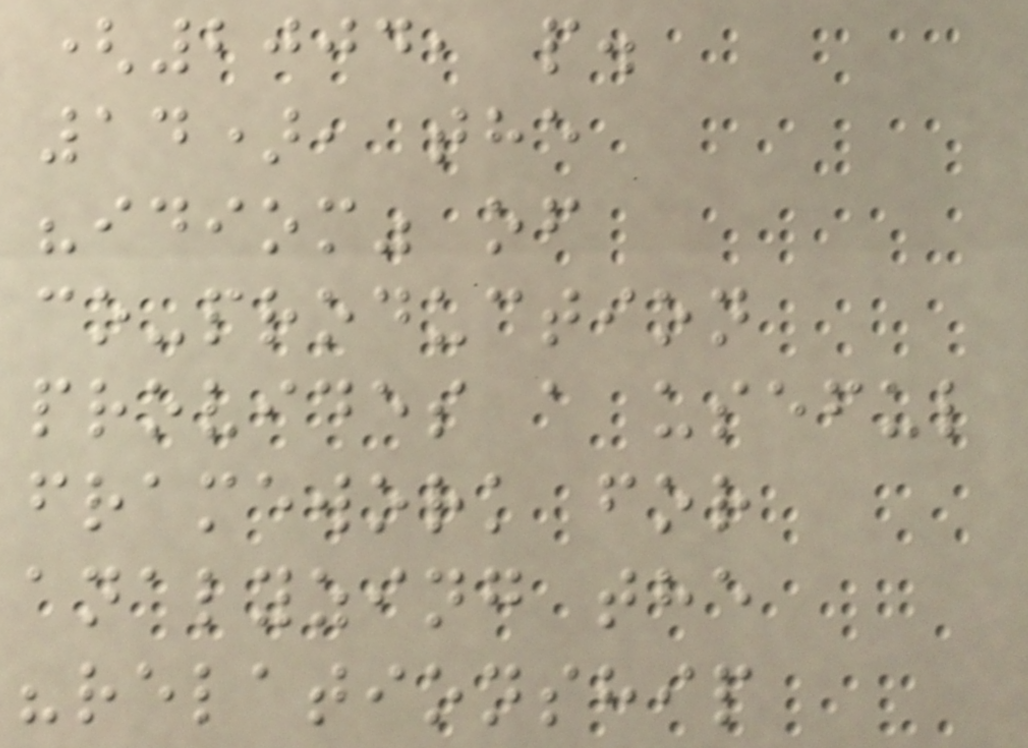(2004, p.
14), the
"idiom" of
co-production
provides a useful
framework for
analyzing the
"relationship
